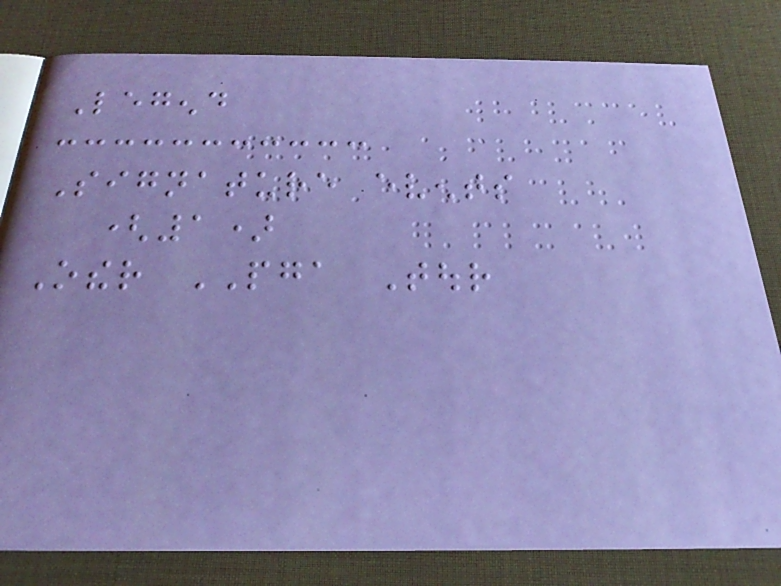Legend
Signature events
(1)
Other PGA Tour
